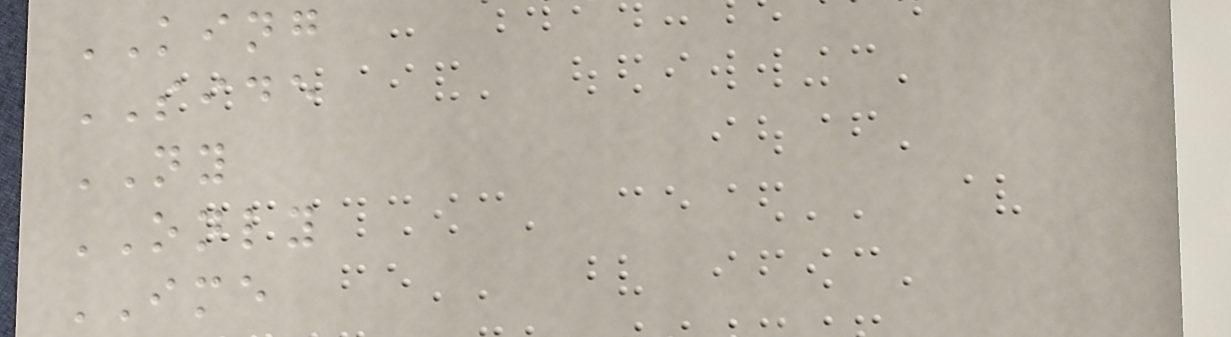KING
SIDE
NY
ONLY
IME
